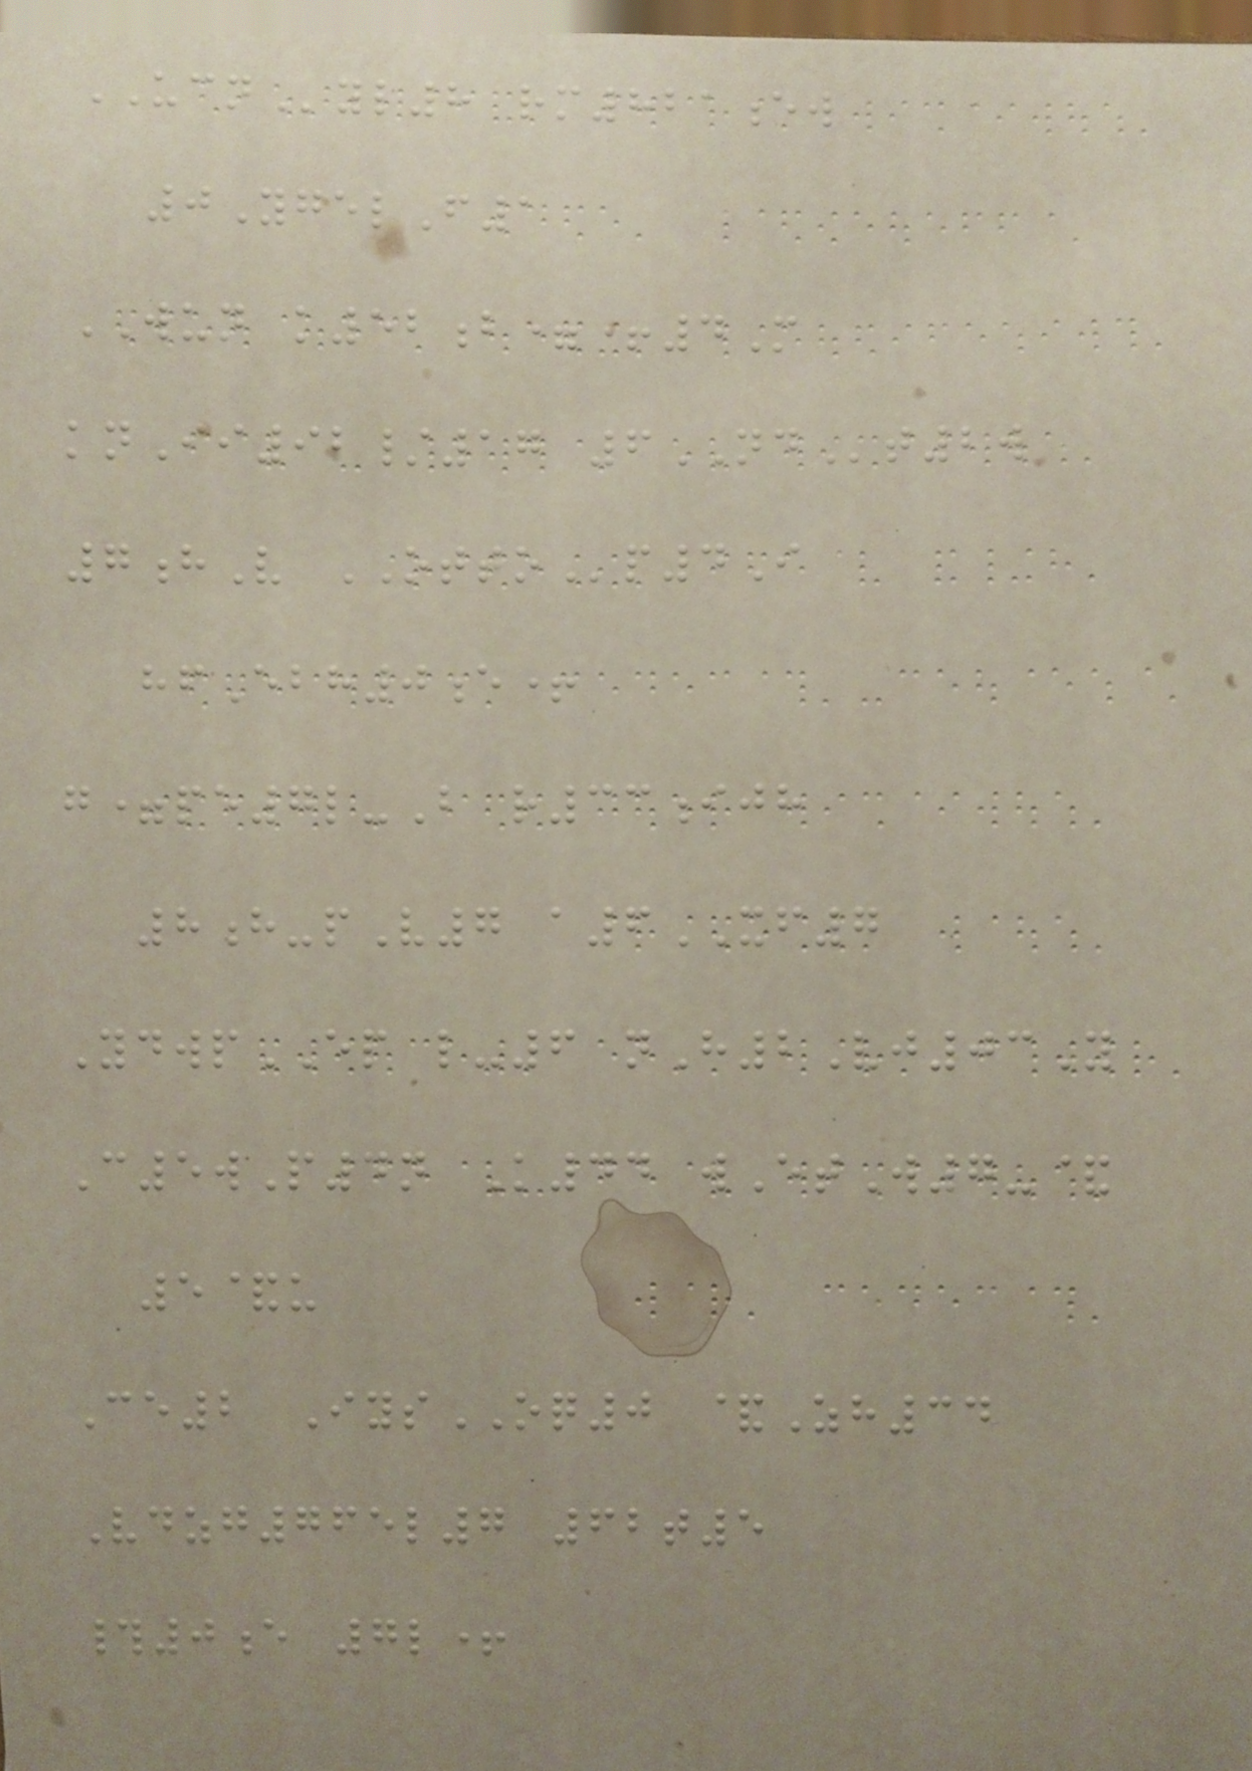UCNyl8 rm821ew
0YgelF1
WUN k52b=+4M
knIi92/17 6NDt2w
7hV OTTOp4I
hfEbh0e+
g=pe7l-B r33ijh
8h-pV7 a6XF7
YdwpEP l-6 nH2Vj03Y
C5wP4n K44 wEtW7-&
5&u
Ce2 IysOQ0 &Zh34
Vdzg765l7 62t5
#0e 7l+
